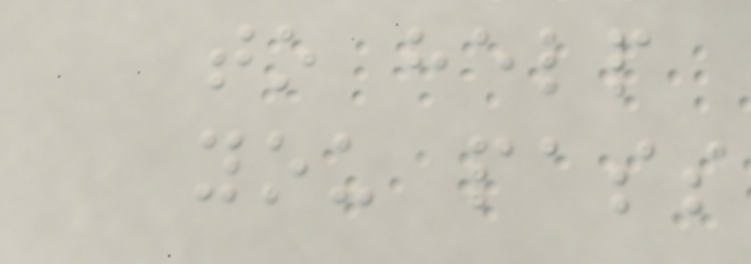to help
you pass
